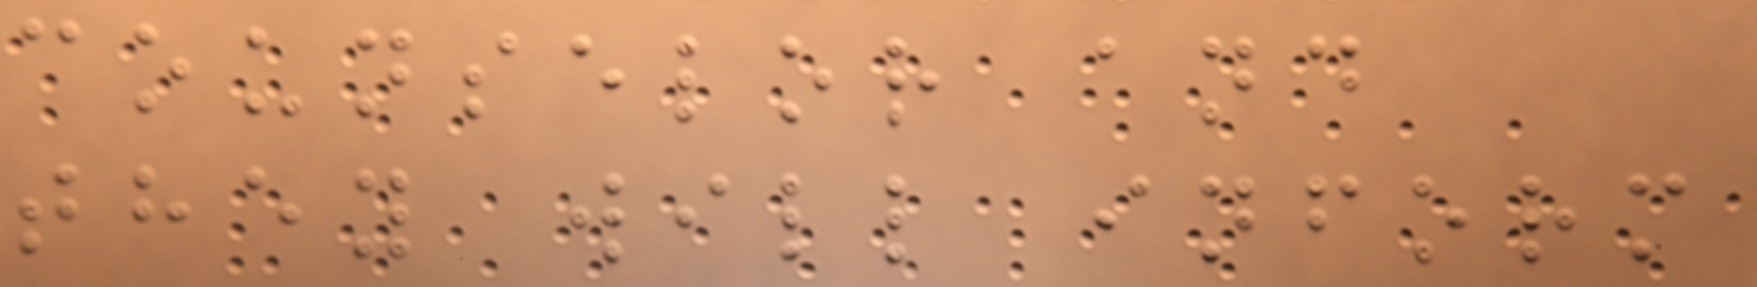counselor and
they will inform
